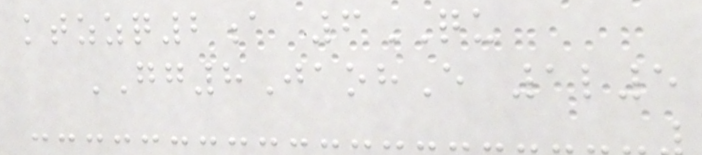ktzzq2a 6QU
GG8JaohE 1l5
